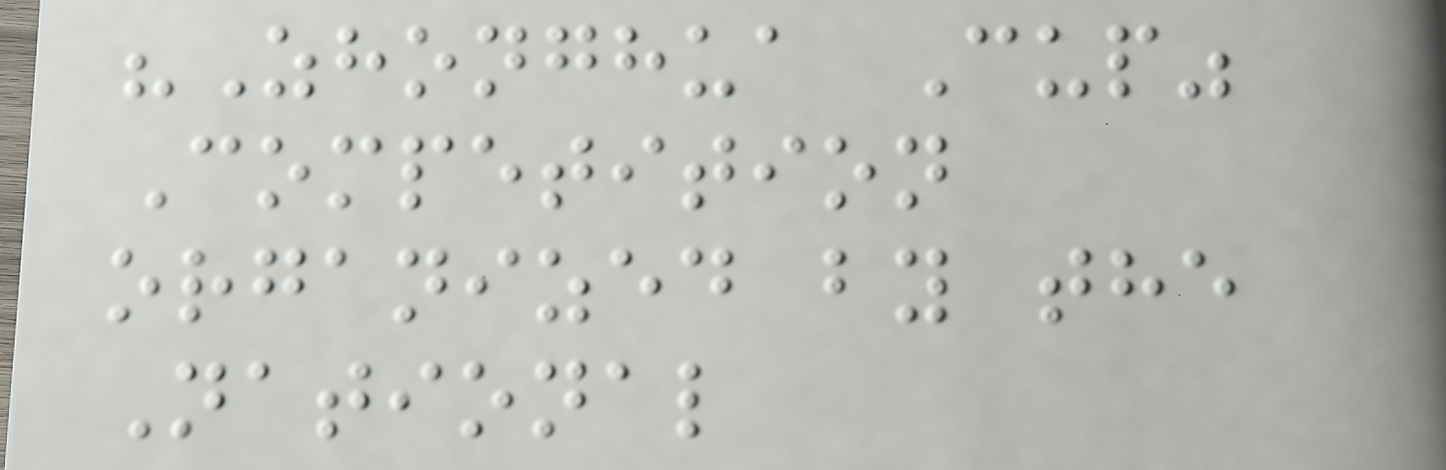"Zhonghua Cup"
Competition
organized by the
National
